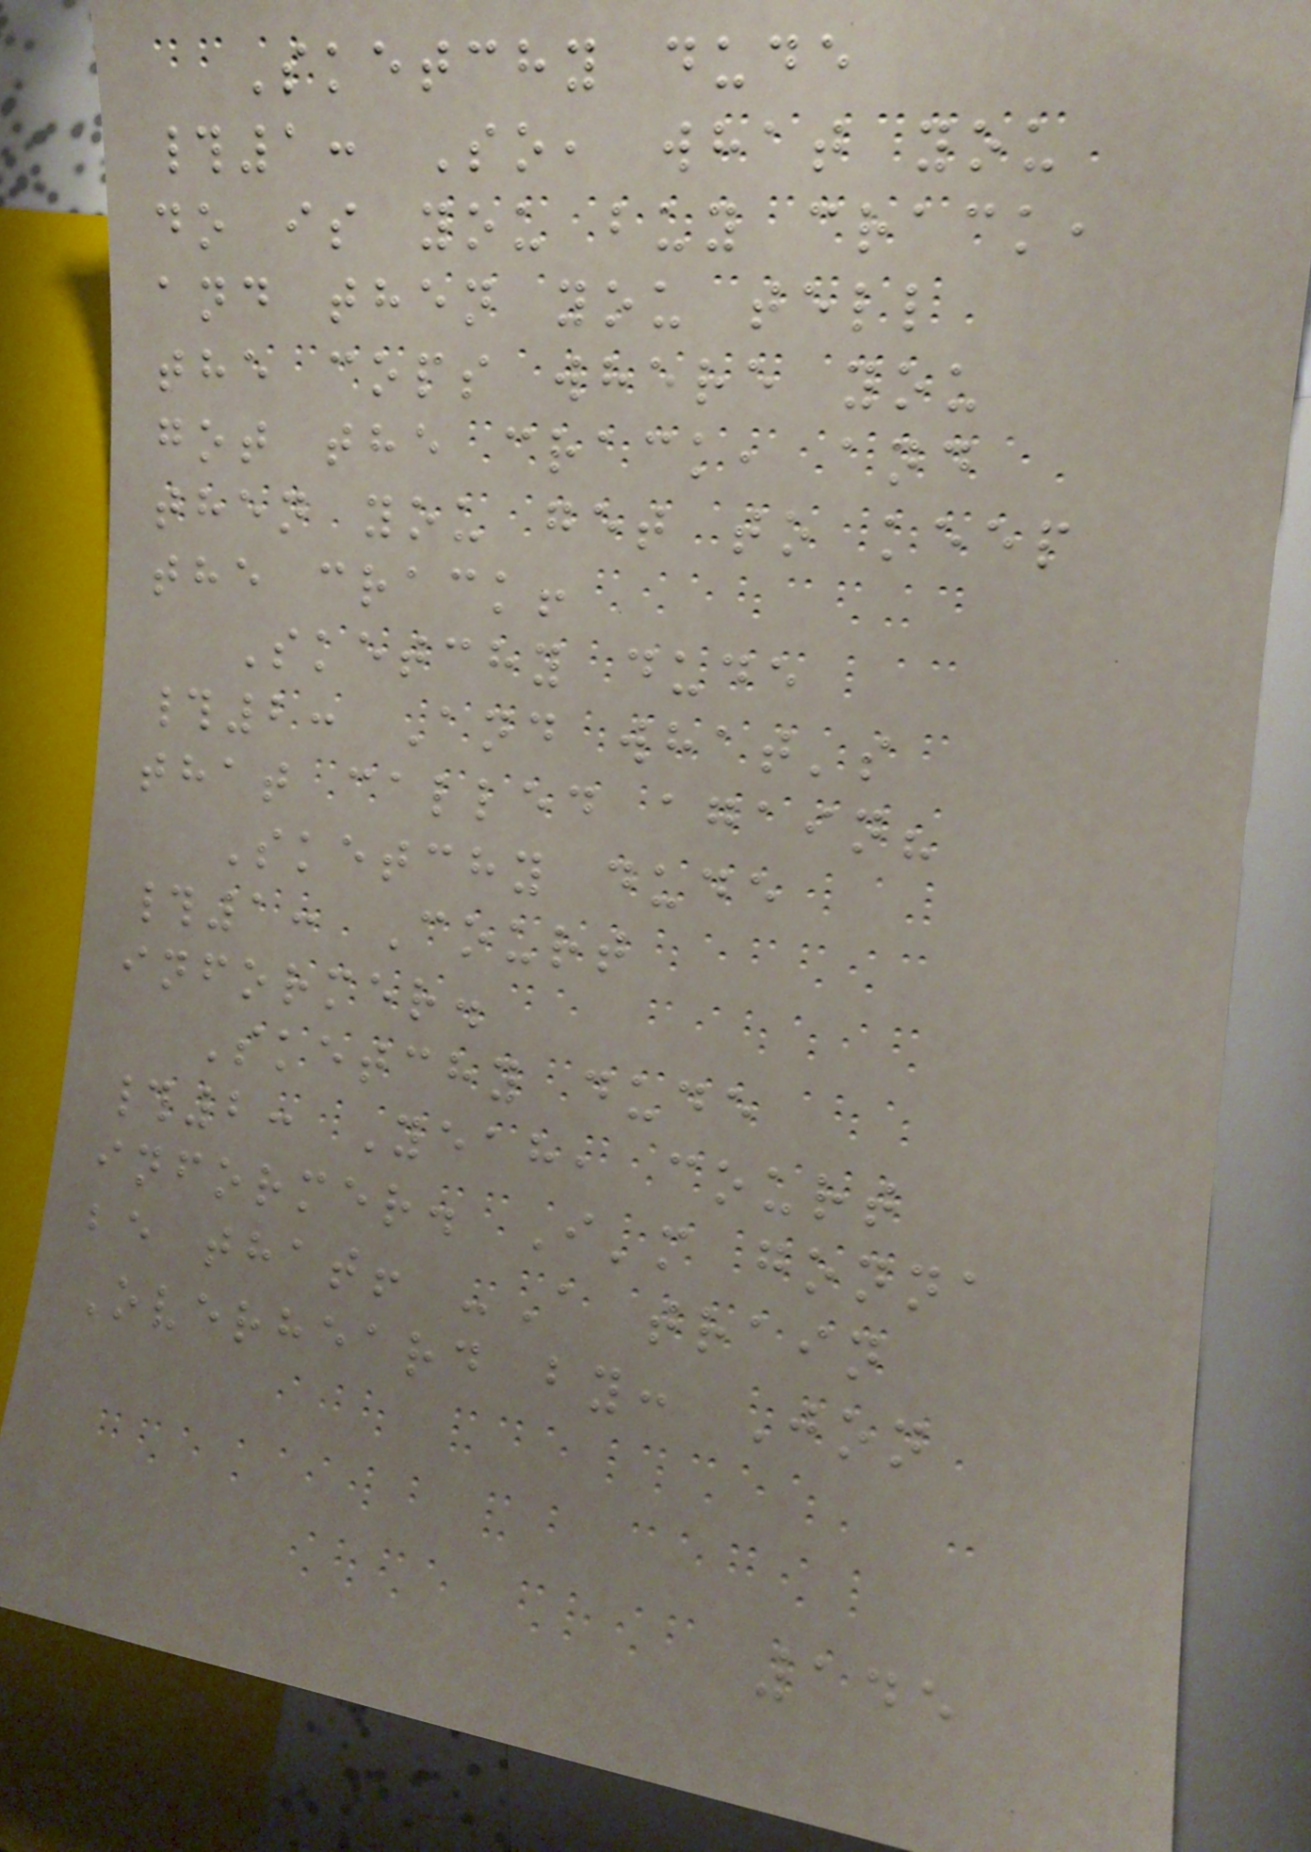Sketchy dude
#1: So, what you
do is you buy crack,
and then you tell
the cops where you
got the crack, and
then you get to keep
the crack!
Sketchy dude
#2: And what's
that called again?
Sketchy dude
#1: Court
informer.
Sketchy dude
#2: Yeah, court
informer. I'm gonna
be that! -A train
Overheard by: Jon
145
